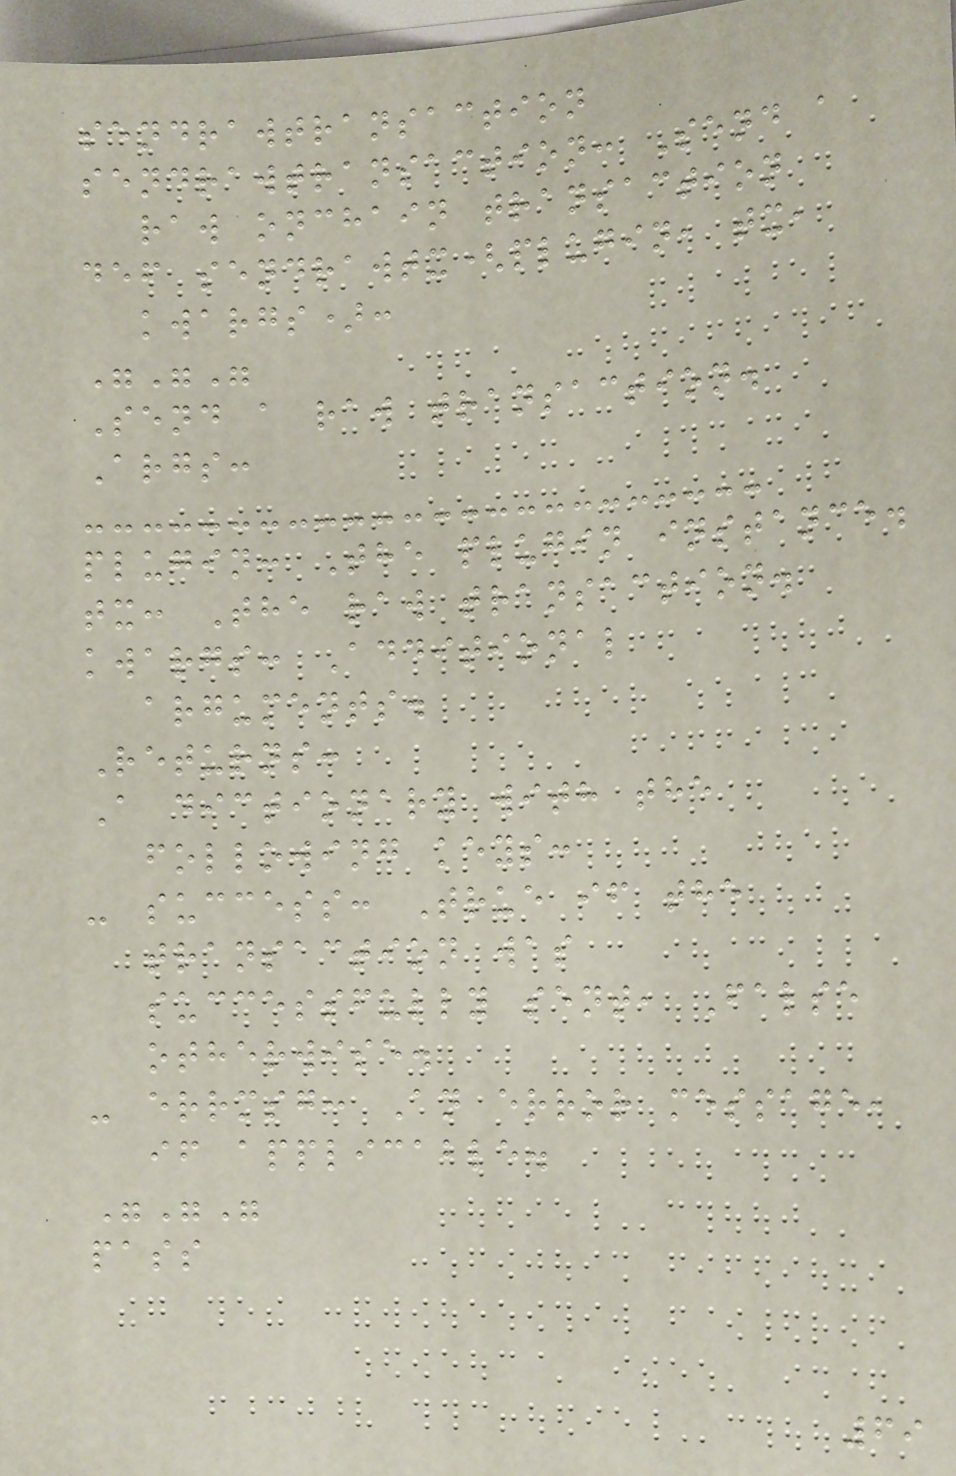sendrawtransaction
sendrawtransaction: Send a
raw onchain transaction
def sendrawtx(plugin, tx,
kwargs):
"""
Send a raw transaction.
Args:
plugin: The plugin instance.
tx: The raw transaction.
kwargs: Additional
arguments.
Returns:
A dictionary with the
following keys:
- success: True if the
transaction was
successfully sent, False
otherwise.
- errmsg: An error message,
if applicable.
"""
pass
69
